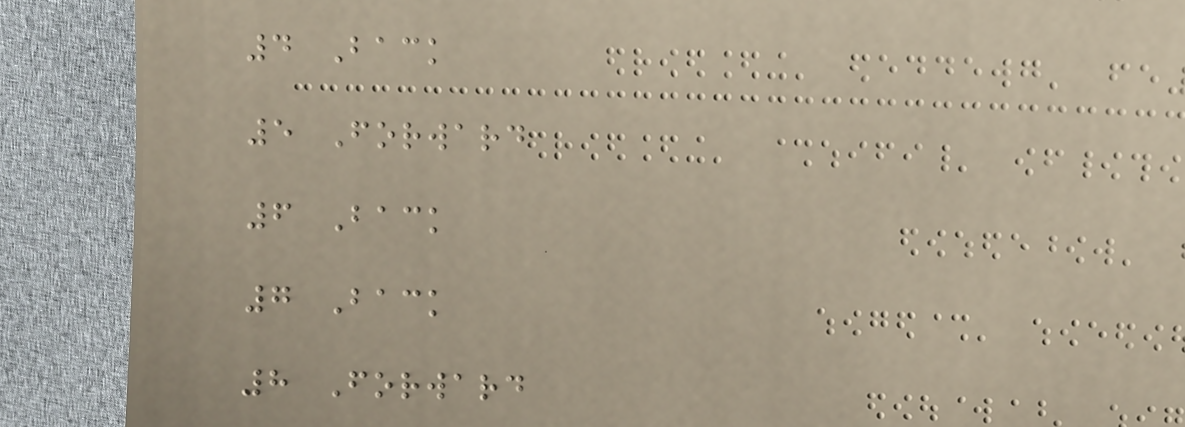4 Back
5 Forward
6 Back
7 Back
8 Forward
